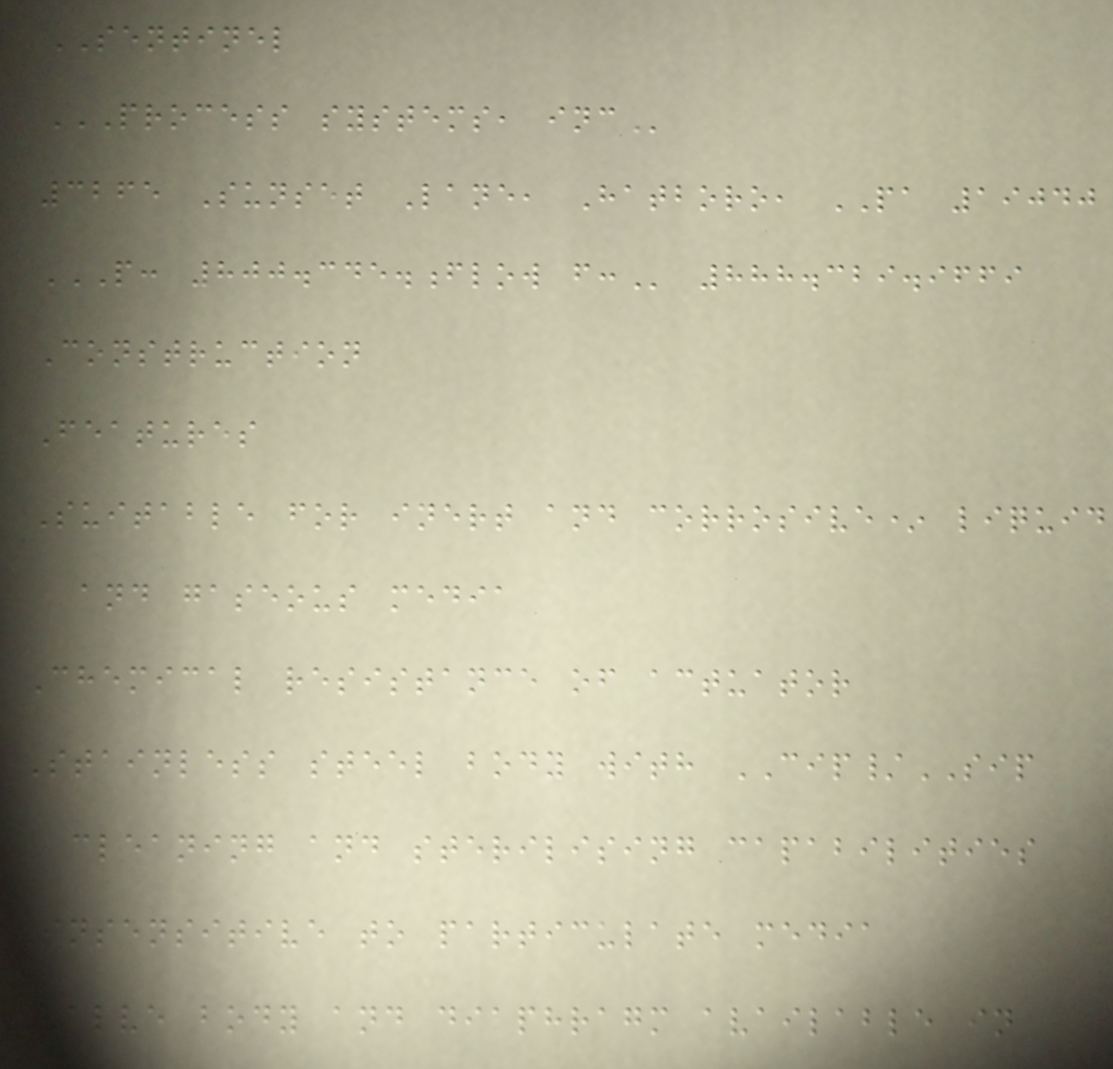SENTINEL
PROCESS SYSTEMS, INC
3265 Sunset Lane, Hatboro, PA 19040
P: 800.345.FLOW F: 888.329.9669
Construction
Features
Suitable for inert and corrosive* liquid
and gaseous media
Chemical resistance of actuator
Stainless steel body with CIP/SIP
cleaning and sterilising capabilities
Insensitive to particulate media
Valve body and diaphragm available in
